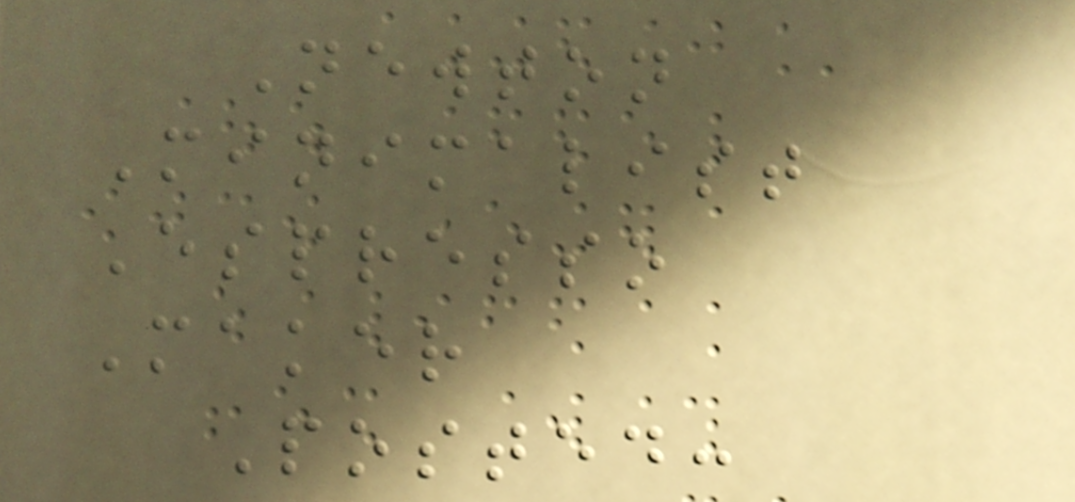Newton
Minimalist
Espresso
Maker
Posted:
